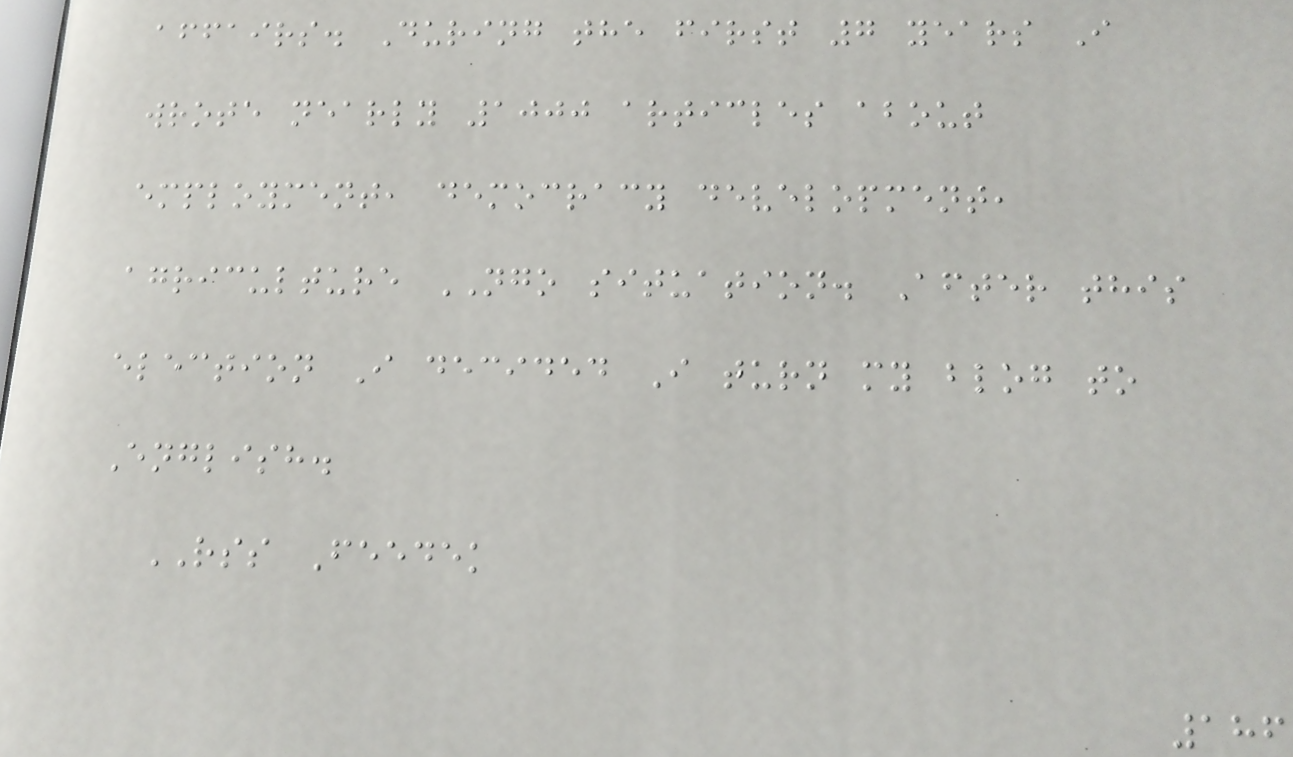affairs. During the first 7 years I
wrote nearly 1000 articles about
employment, democracy development,
agriculture NGO situation. After this
election I decided I turn my blog to
English.
RSS Feedek
186
